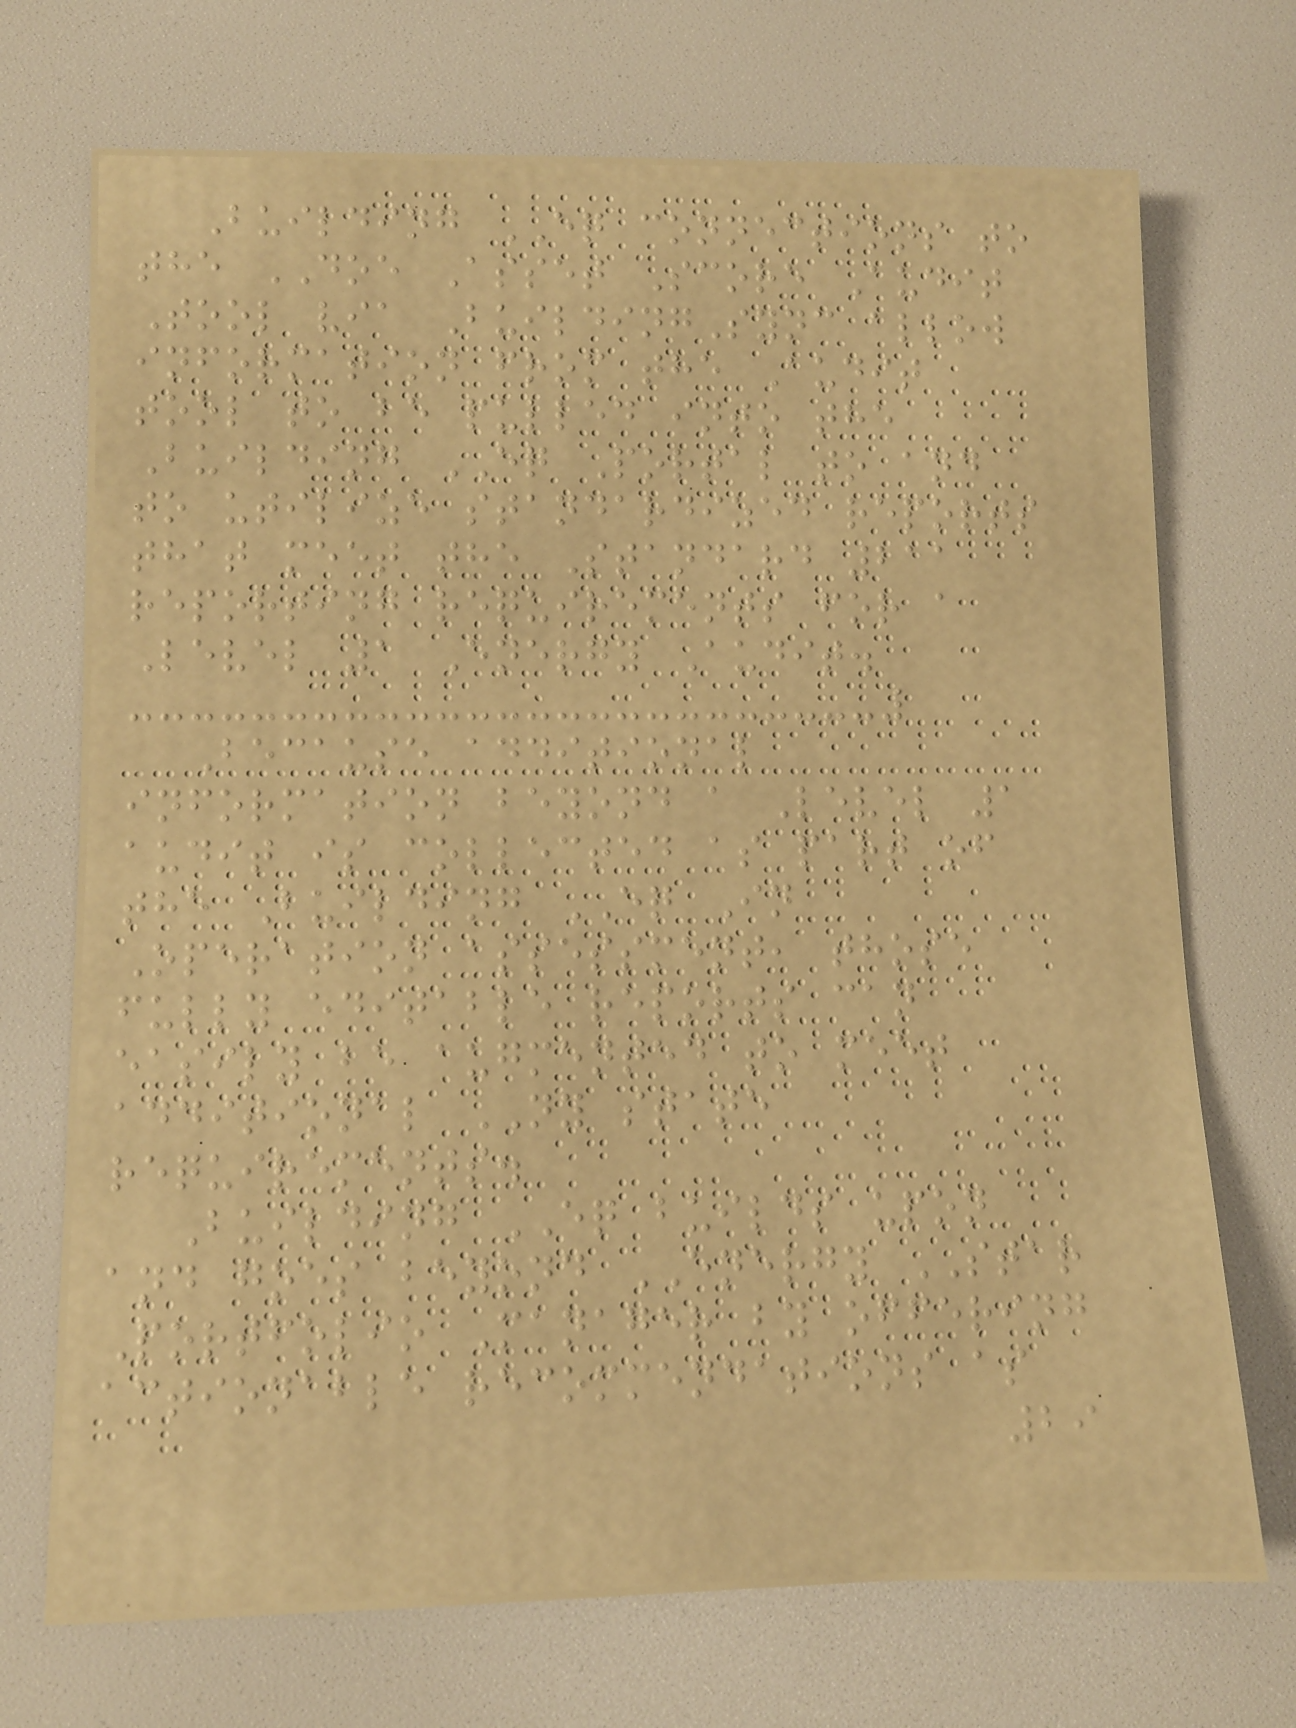Building EQ connections to
the DOE Asset Score Audit
Tool via BuildingSync allow
information from the Audit
tool to be pulled into the
Building EQ Portal to and
to utilize standardized reports
that meet the Standard 211
reporting requirements for a
Level 1 Energy Audit.
Because additional
information beyond a Level 1
audit is collected as part of
the Building EQ In
Operation assessment, those
fully editable reports can
easily be augmented to meet
additional NY state
requirements.
Building EQ builds upon
and goes beyond ENERGY STAR
Portfolio Manager by offering
actionable recommendations as
29
